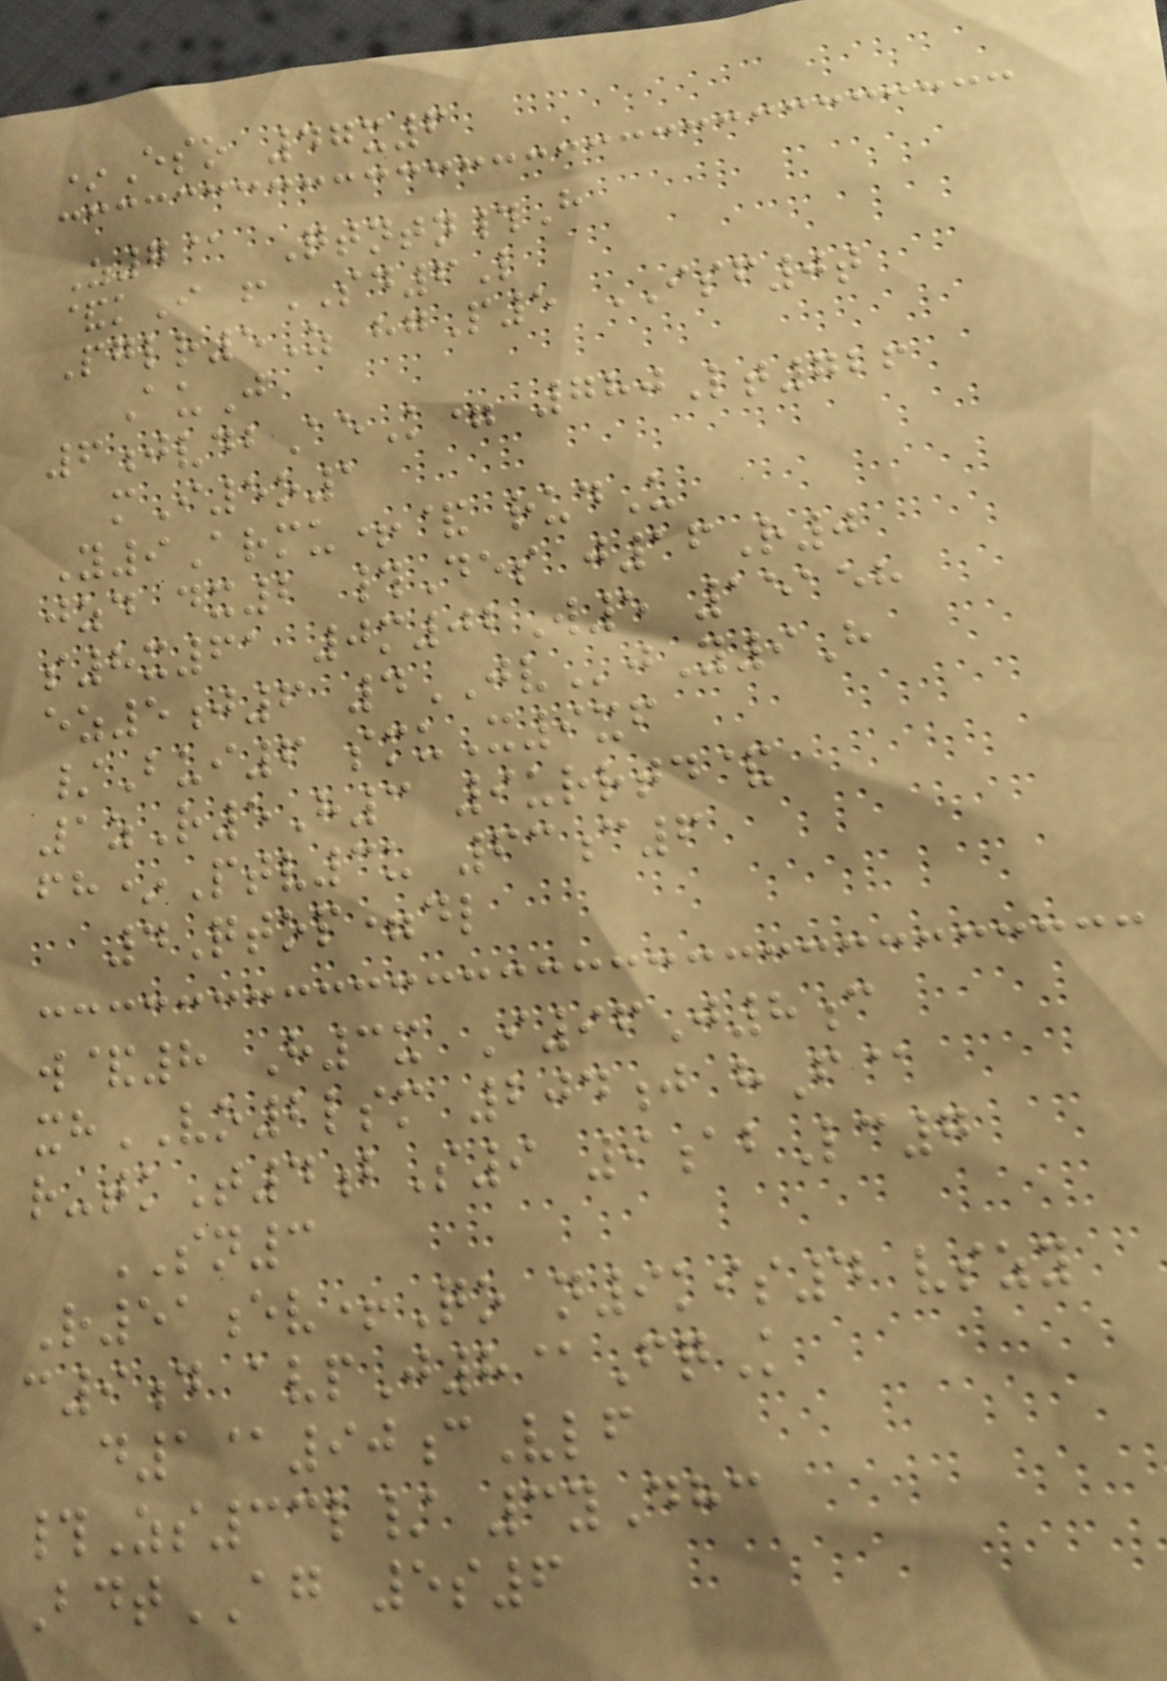*Eso 47x6
Z7@ Qtntn#H
&kI fSD6L
Pglr5Z hgP5 ISF0t
AuJ
6jvdbAeK= 780Lt726
mI5o1
Y9Armu+& rudU
jzd dx2 #Des j16R0
s8x61 0m02W5 15158
ez5j6 4JVjY9H
/Bui6 smuX9xf
1zR5H3 9urrtd&
fh*Ptv3u 63c6
4Qtop=dl
w&8 H3x I96J8c
xhVO2lsm 204j hF@
r-tkT4bS9 9abLc7
SN3
R51ev+Qo n9kis4 vszy
c9d avpJ8@FqK
d1@90cVlf
#Zs33l/ 3yDhc
BdtAG 5s6
